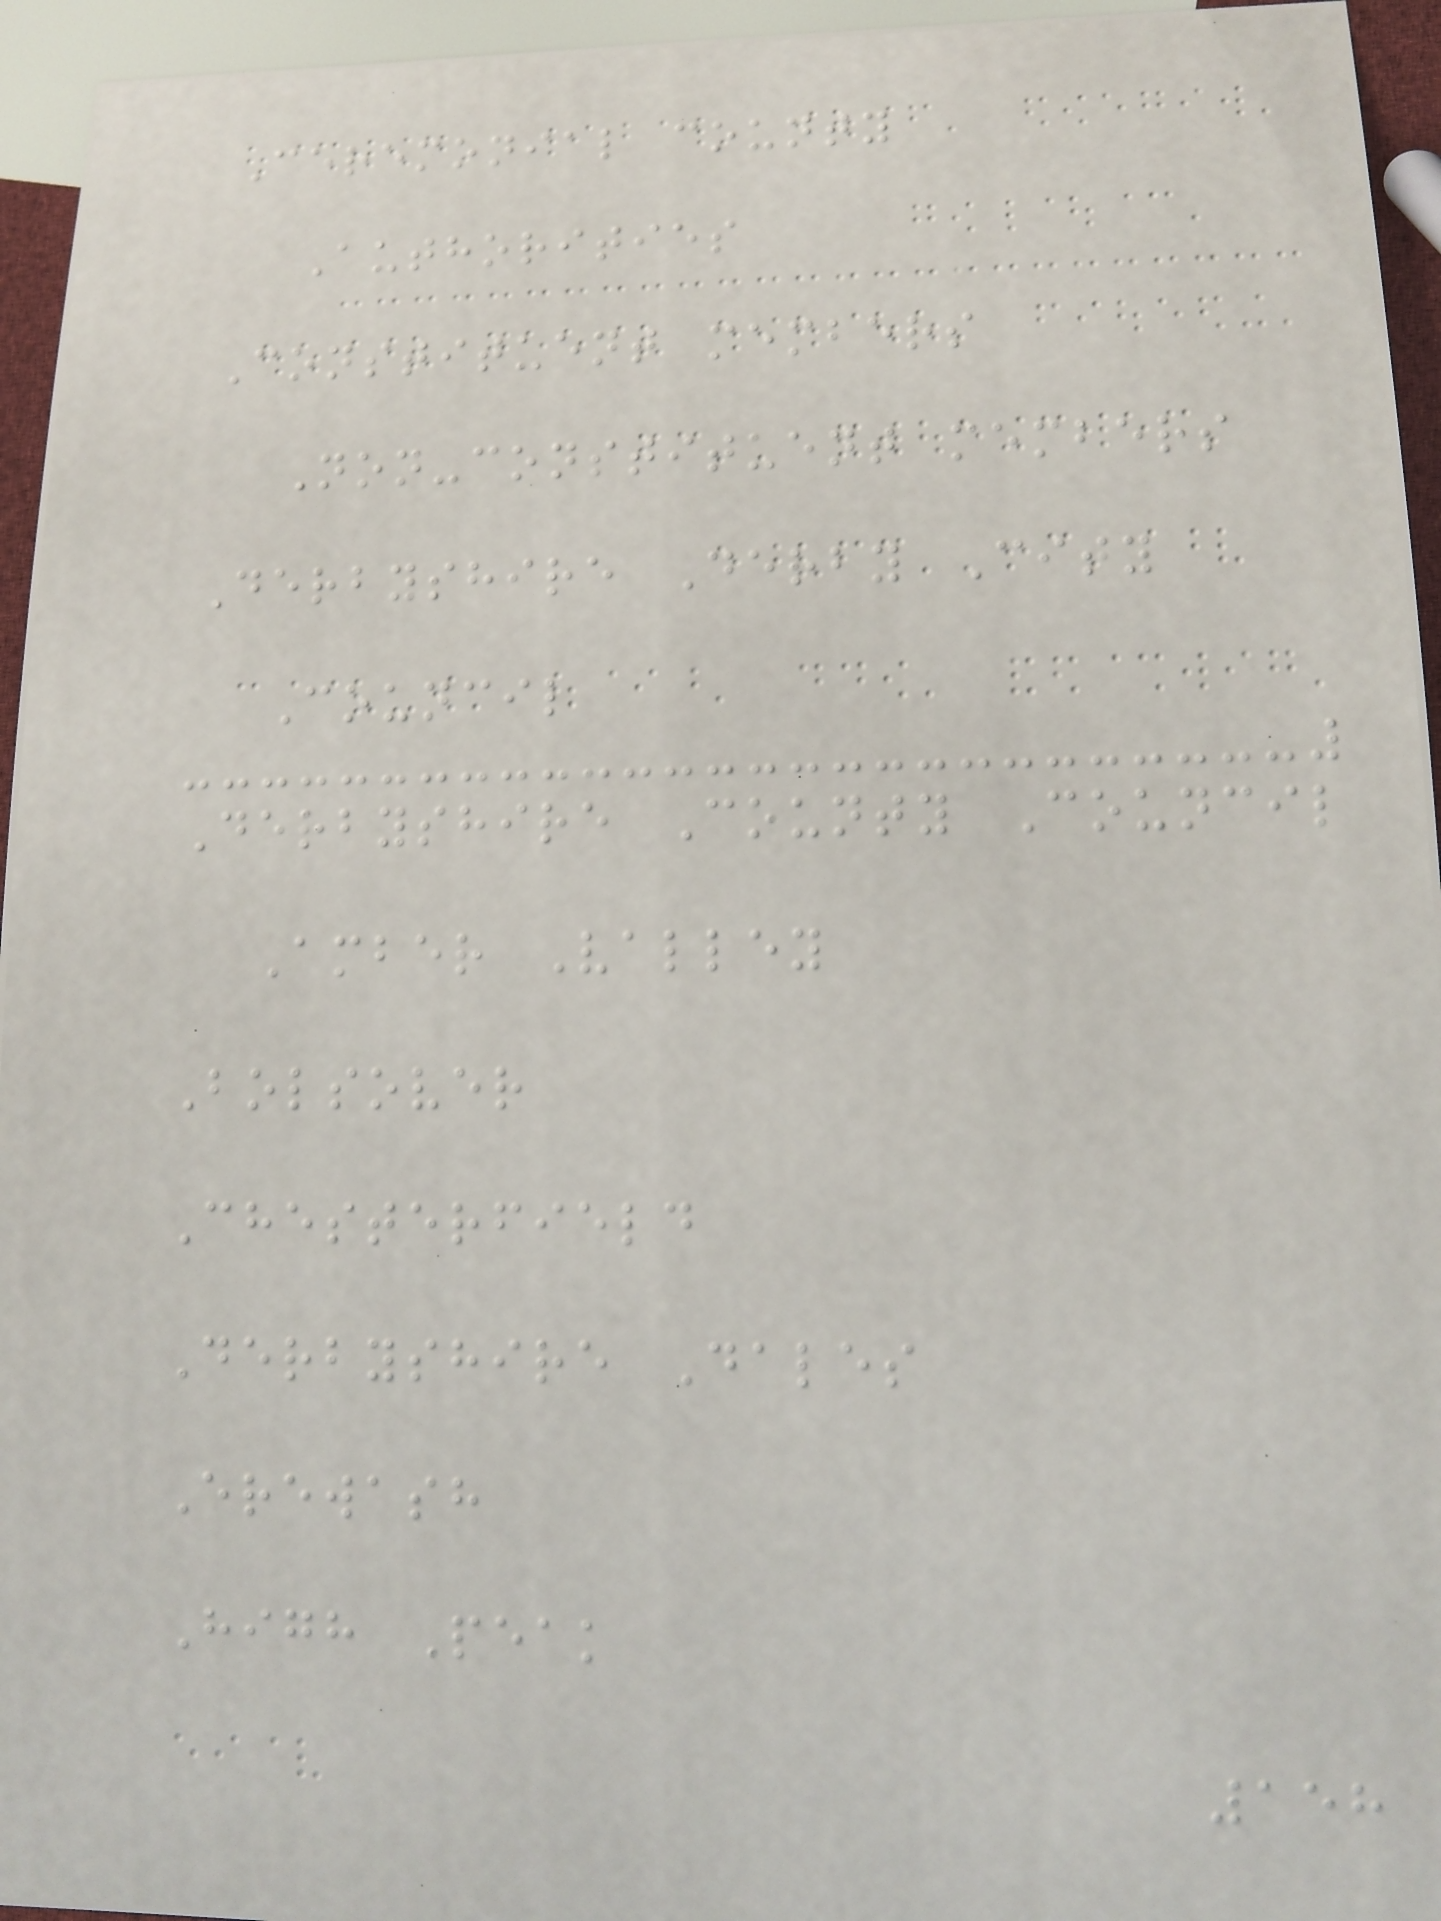Ceremonial county
Authorities
Constituent members
Non-constituent members
Derbyshire Derby City
Council
Derbyshire County Council
Amber Valley
Bolsover
Chesterfield
Derbyshire Dales
Erewash
High Peak
158
